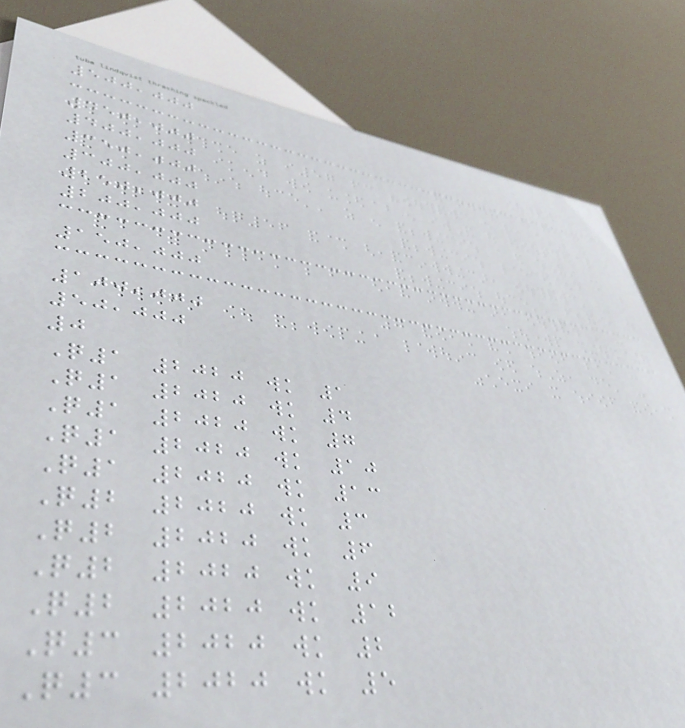500,000
450,000
400,000
350,000
300,000
250,000
200,000
150,000
100,000
50,000
0
Q1 2020 wk 1
Q1 2020 wk 4
Q1 2020 wk 7
Q1 2020 wk 10
Q1 2020 wk 13
Q2 2020 wk 3
Q2 2020 wk 6
Q2 2020 wk 9
Q2 2020 wk 12
Q3 2020 wk 2
Q3 2020 wk 5
